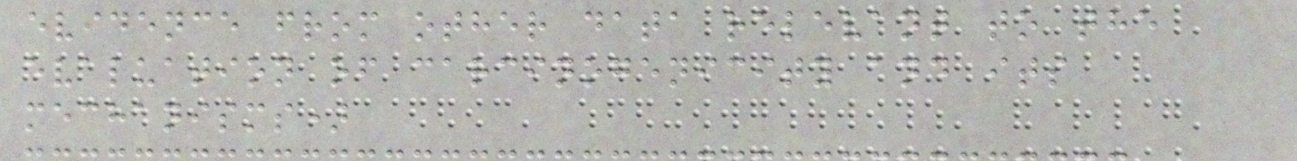evidence from other data relevant to the
evaluation of carcinogenicity and its
mechanisms)
